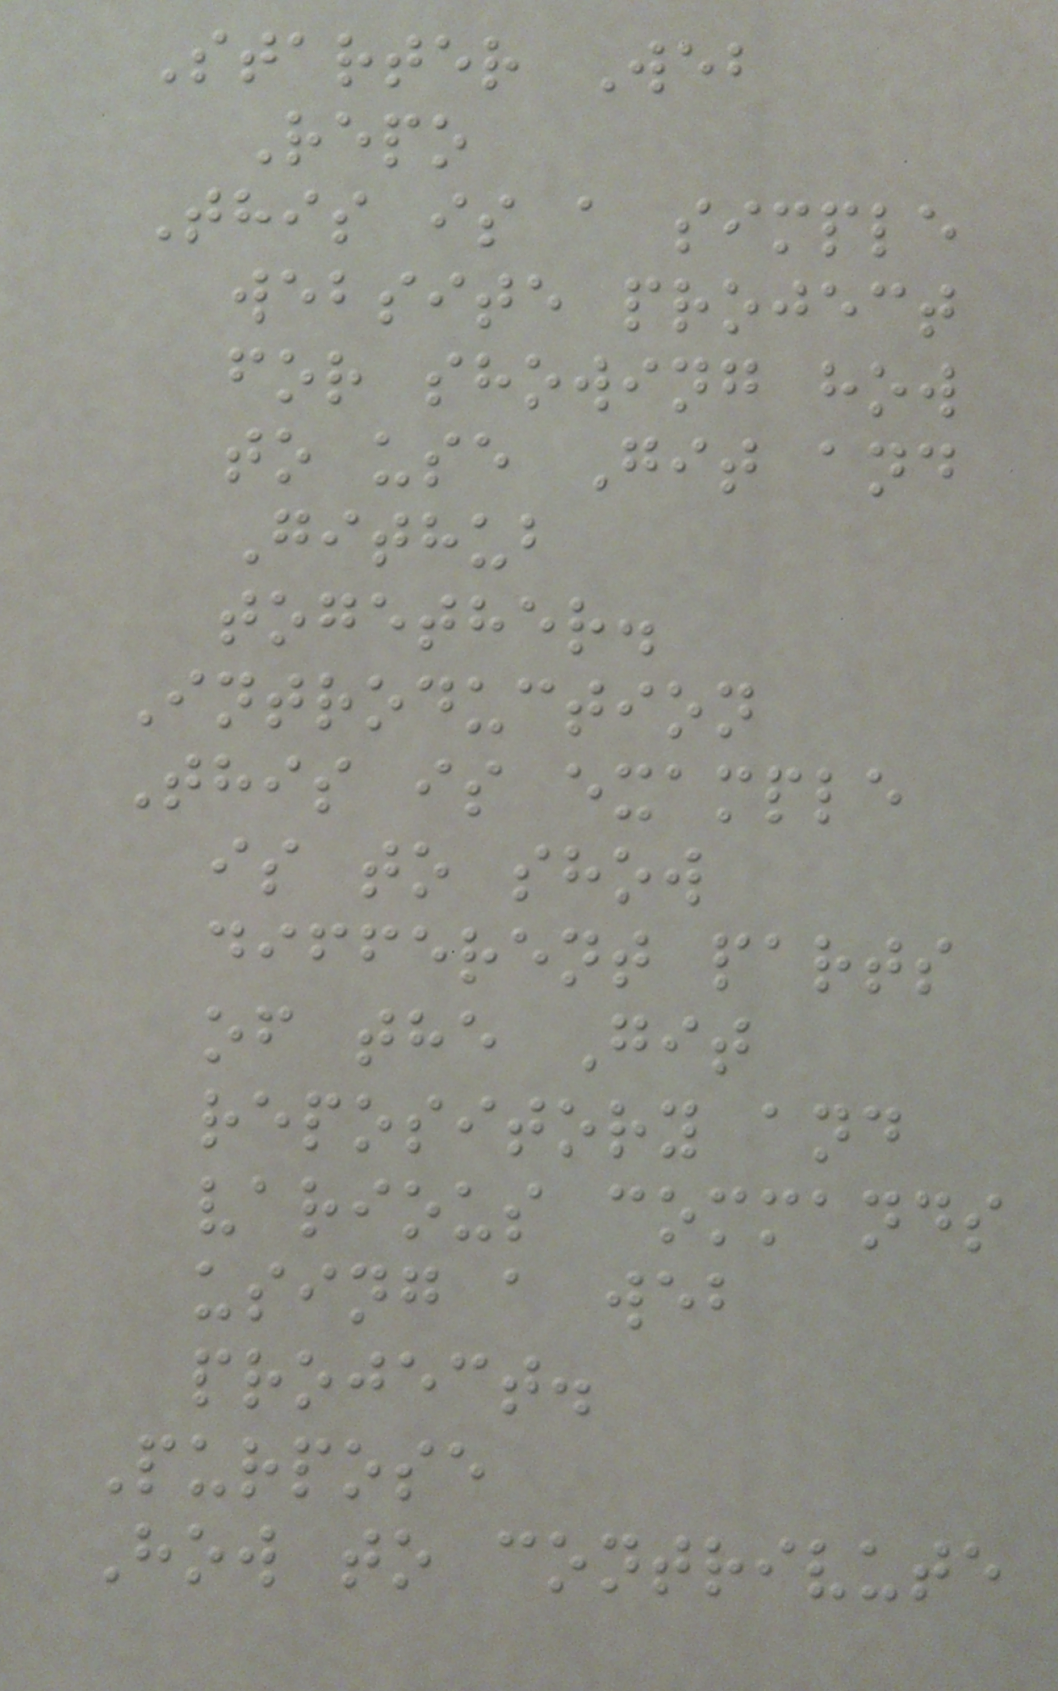Starter Web
Repo
This is a simple
website project
for showing how
to use Git and
Github
together.
Introduction
This is example
is to show
different parts
of the Git
repository and
various commands
using a web
project.
Purpose
How to contrivute
